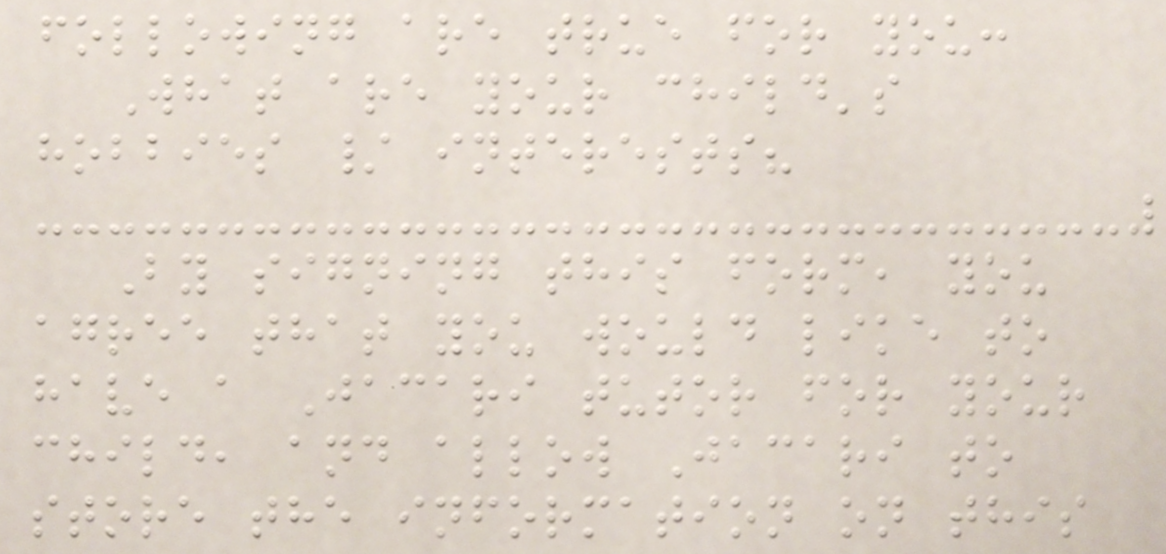following are true for you:
What are your child's
hobbies / interests?
By signing this form, you
agree that you would like to
have a Jacari tutor for your
child, and allow Jacari to
store the information on this
